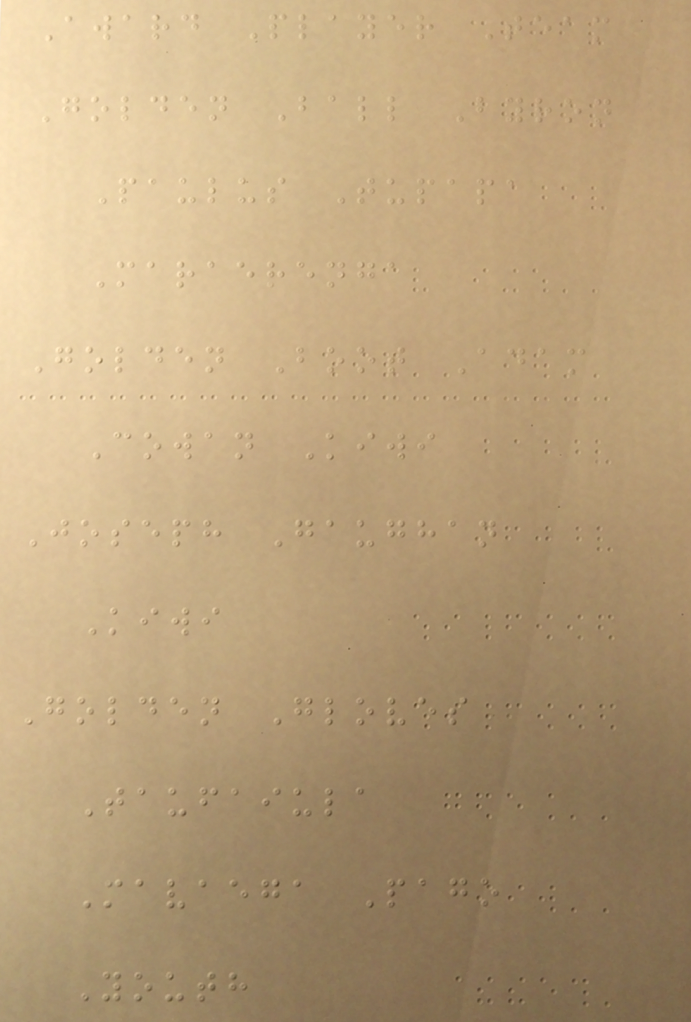Award Player Team
Golden Ball Byron
Paulus Tupapa
Maraerenga
Golden Boot Adam
Cowan Kiwi
Joseph Gaughan
Kiwi
Golden Gloves
Taufaiula
Mavaega Pago
Youth
